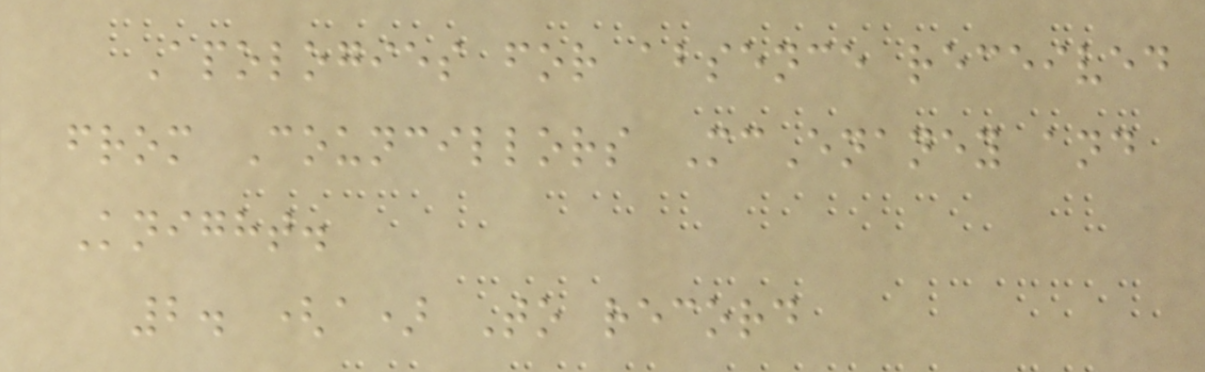Apologies for absence received
from Councillors McEnaney and
Knight.
2. (a) To record
